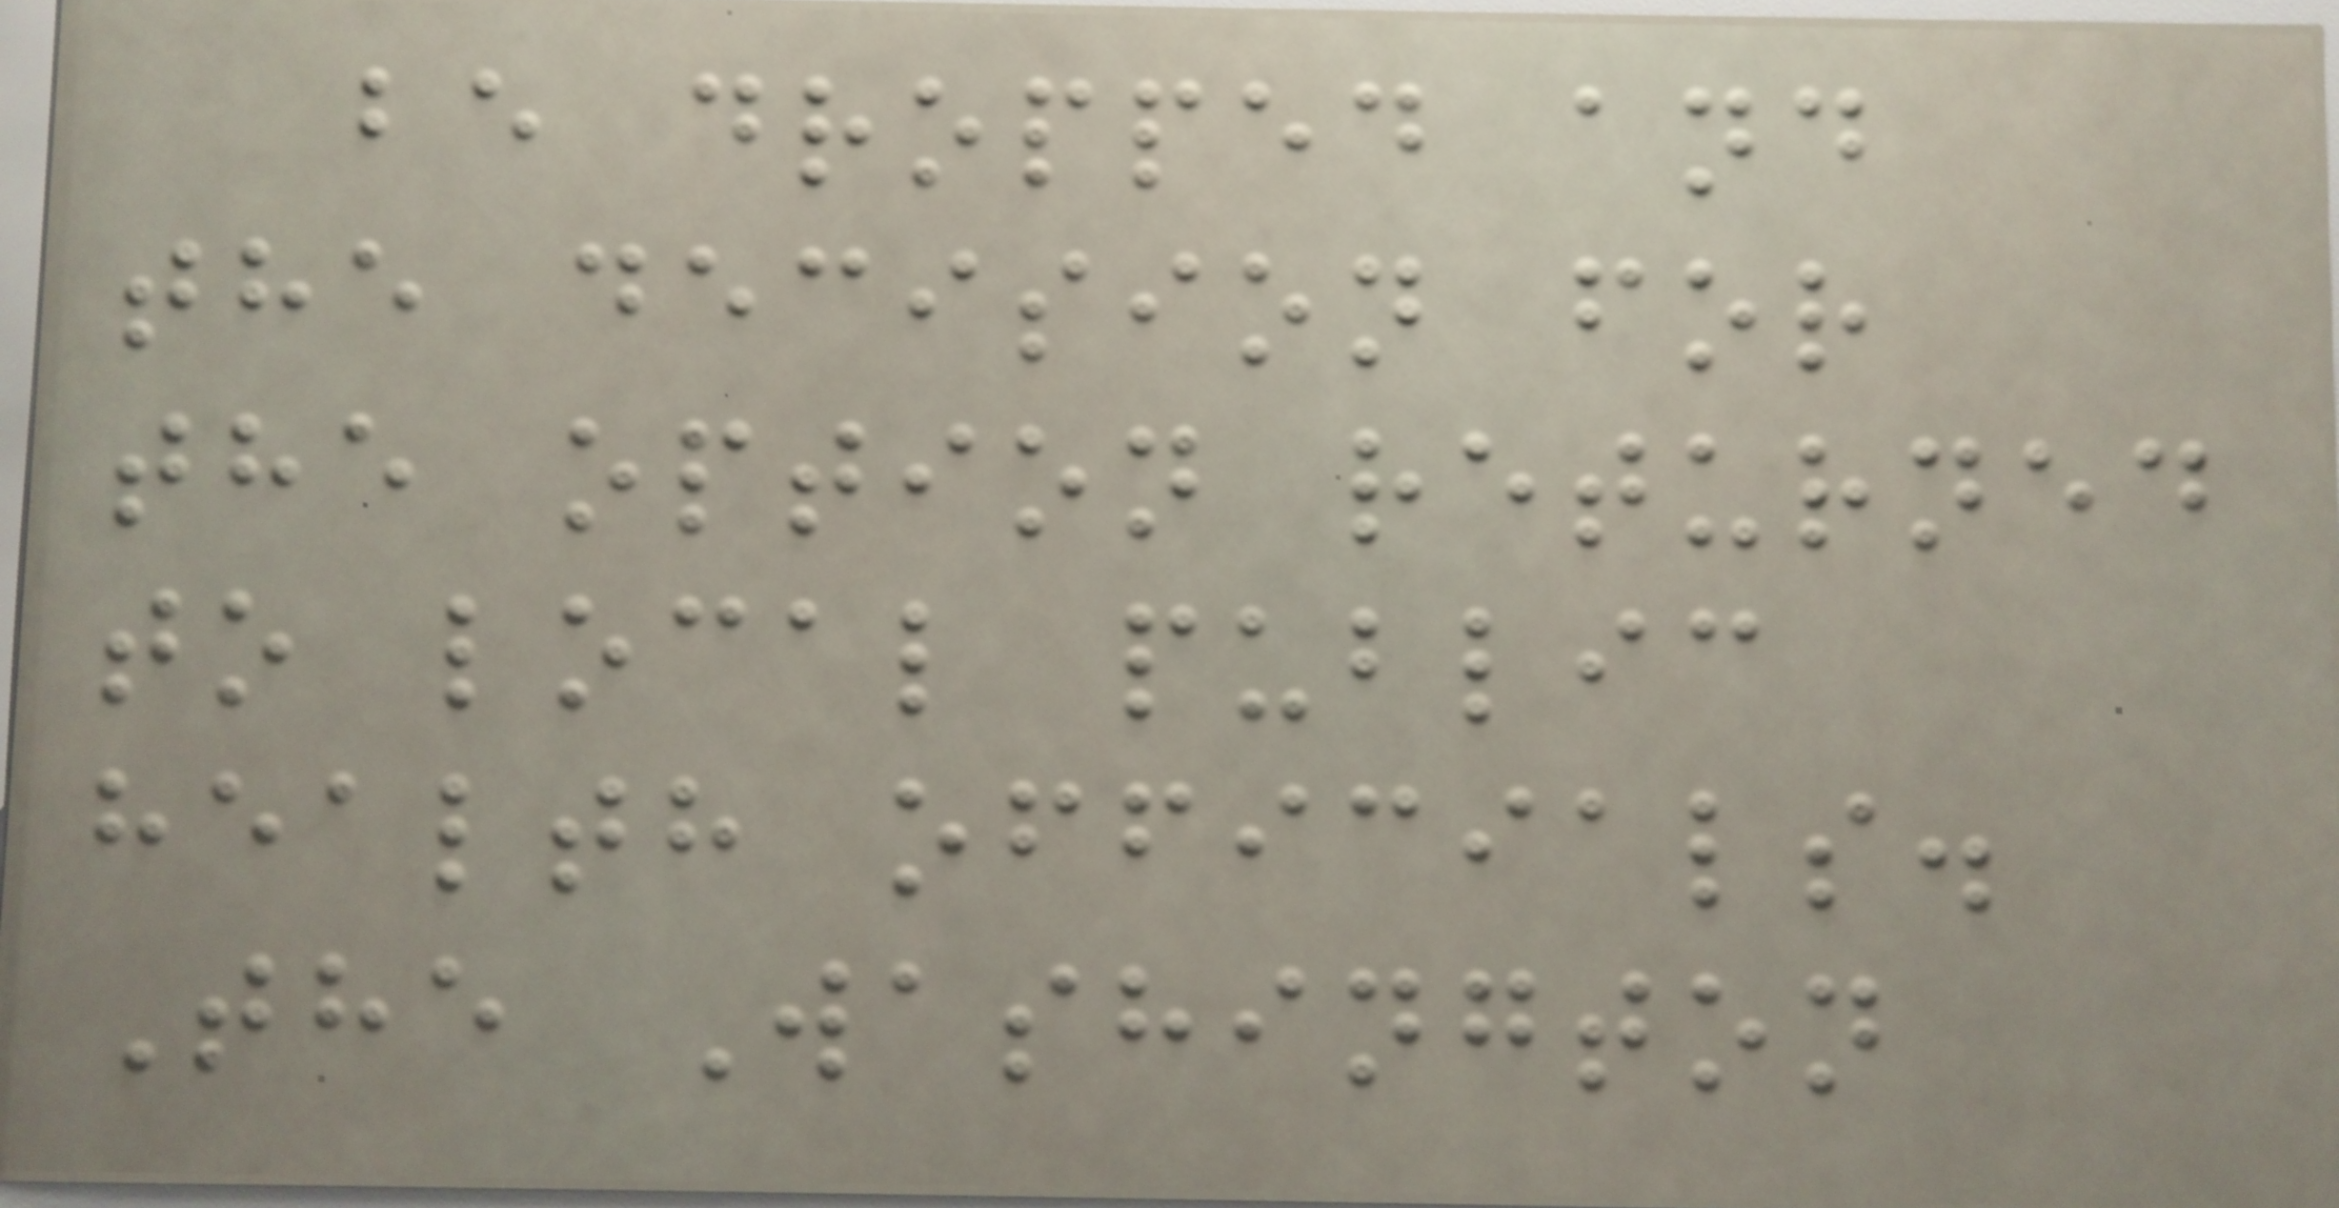be dropped and
the decision for
the option returned
to local public
health officials.
The Washington
